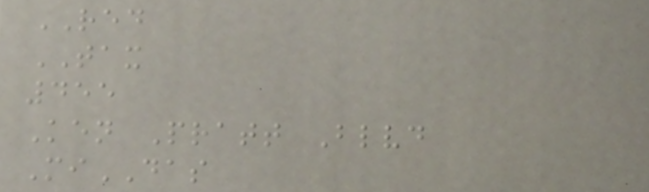RED
TAX
455
Ken Pratt Blvd
MiDAS
